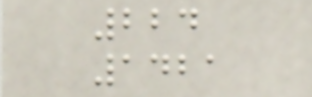224
1421
